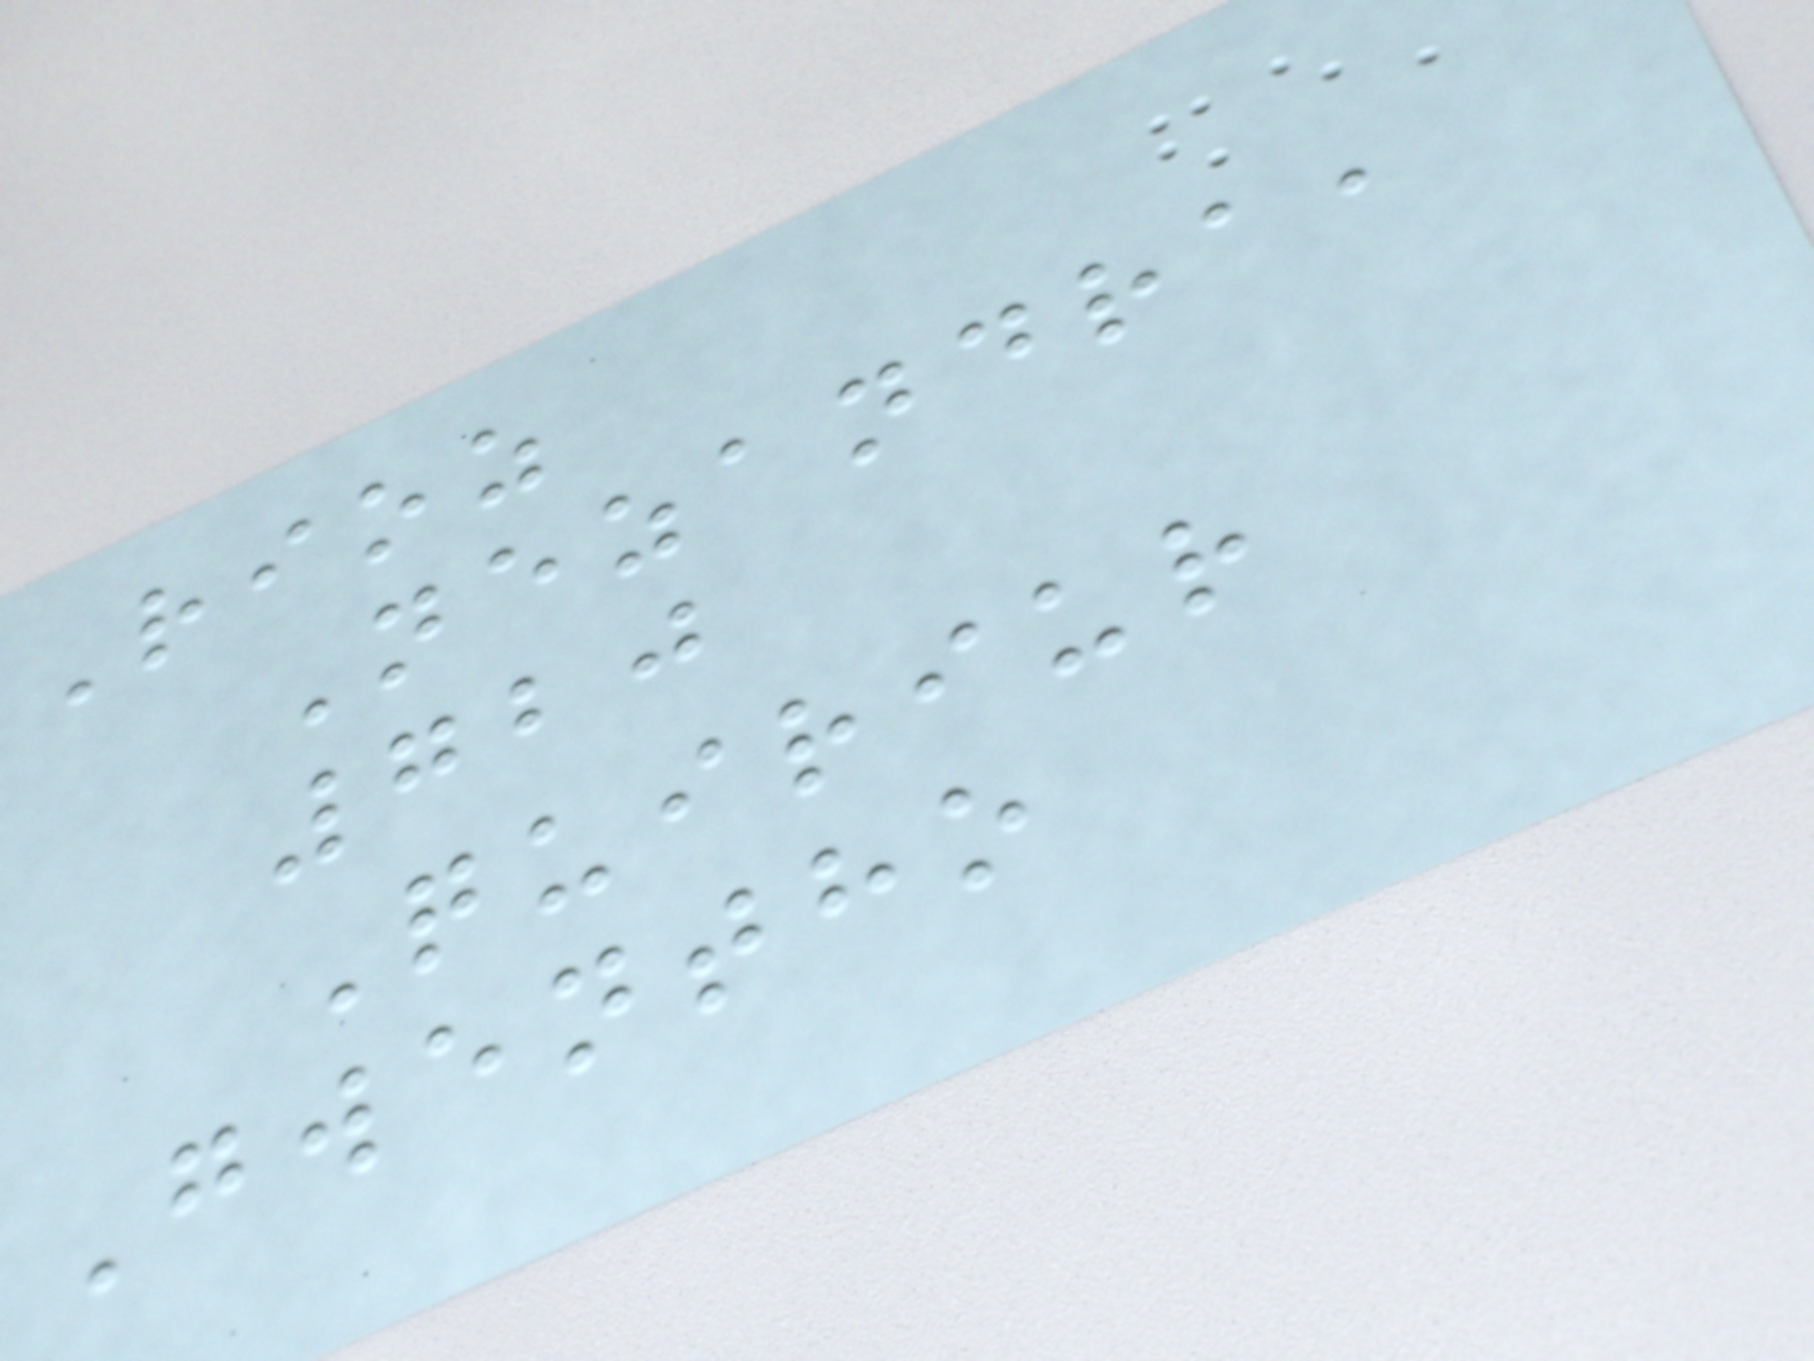Rioz
Nezandra,
720
Quiriur
Gwentho
